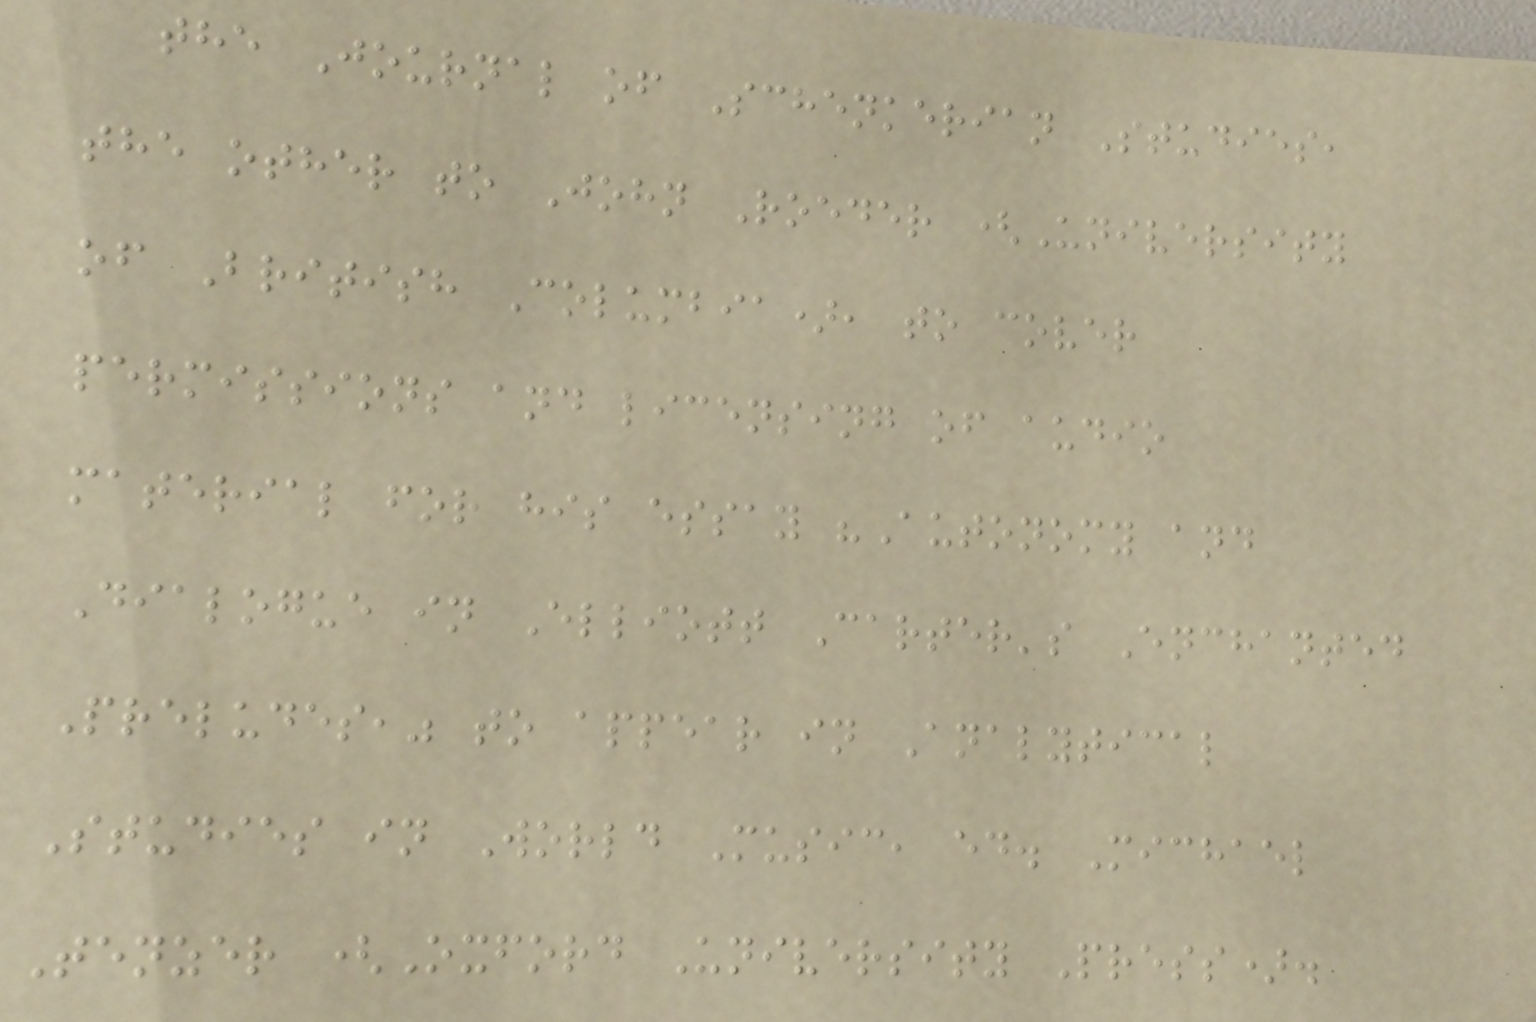the Journal of Schenkerian Studies,
the other to John Roeder (University
of British Columbia), to cover
permissions and licensing of audio
material for his essay "Autonomy and
Dialogue in Elliott Carter's Enchanted
Preludes," to appear in Analytical
Studies in World Music, ed. Michael
Tenzer (Oxford University Press).
